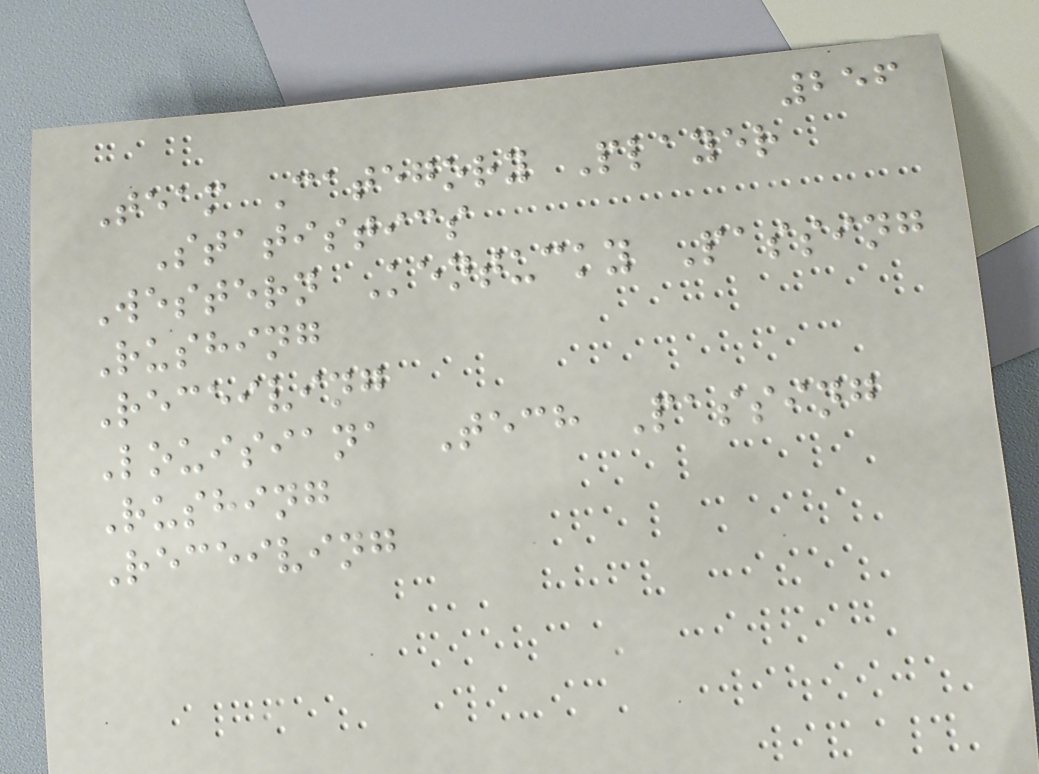256
Team Category Player
Statistics
Western Kentucky Passing
Rushing
Receiving
Louisiana Tech Passing
Rushing
Receiving
